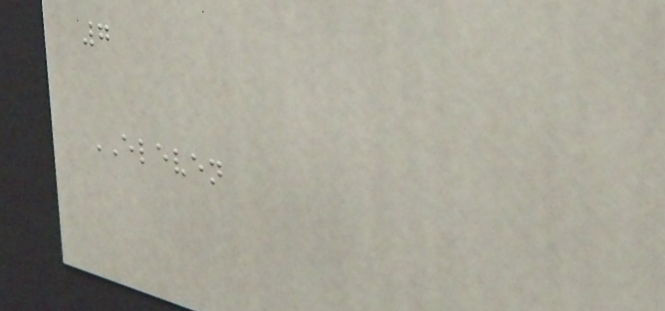7
ELEVEN
